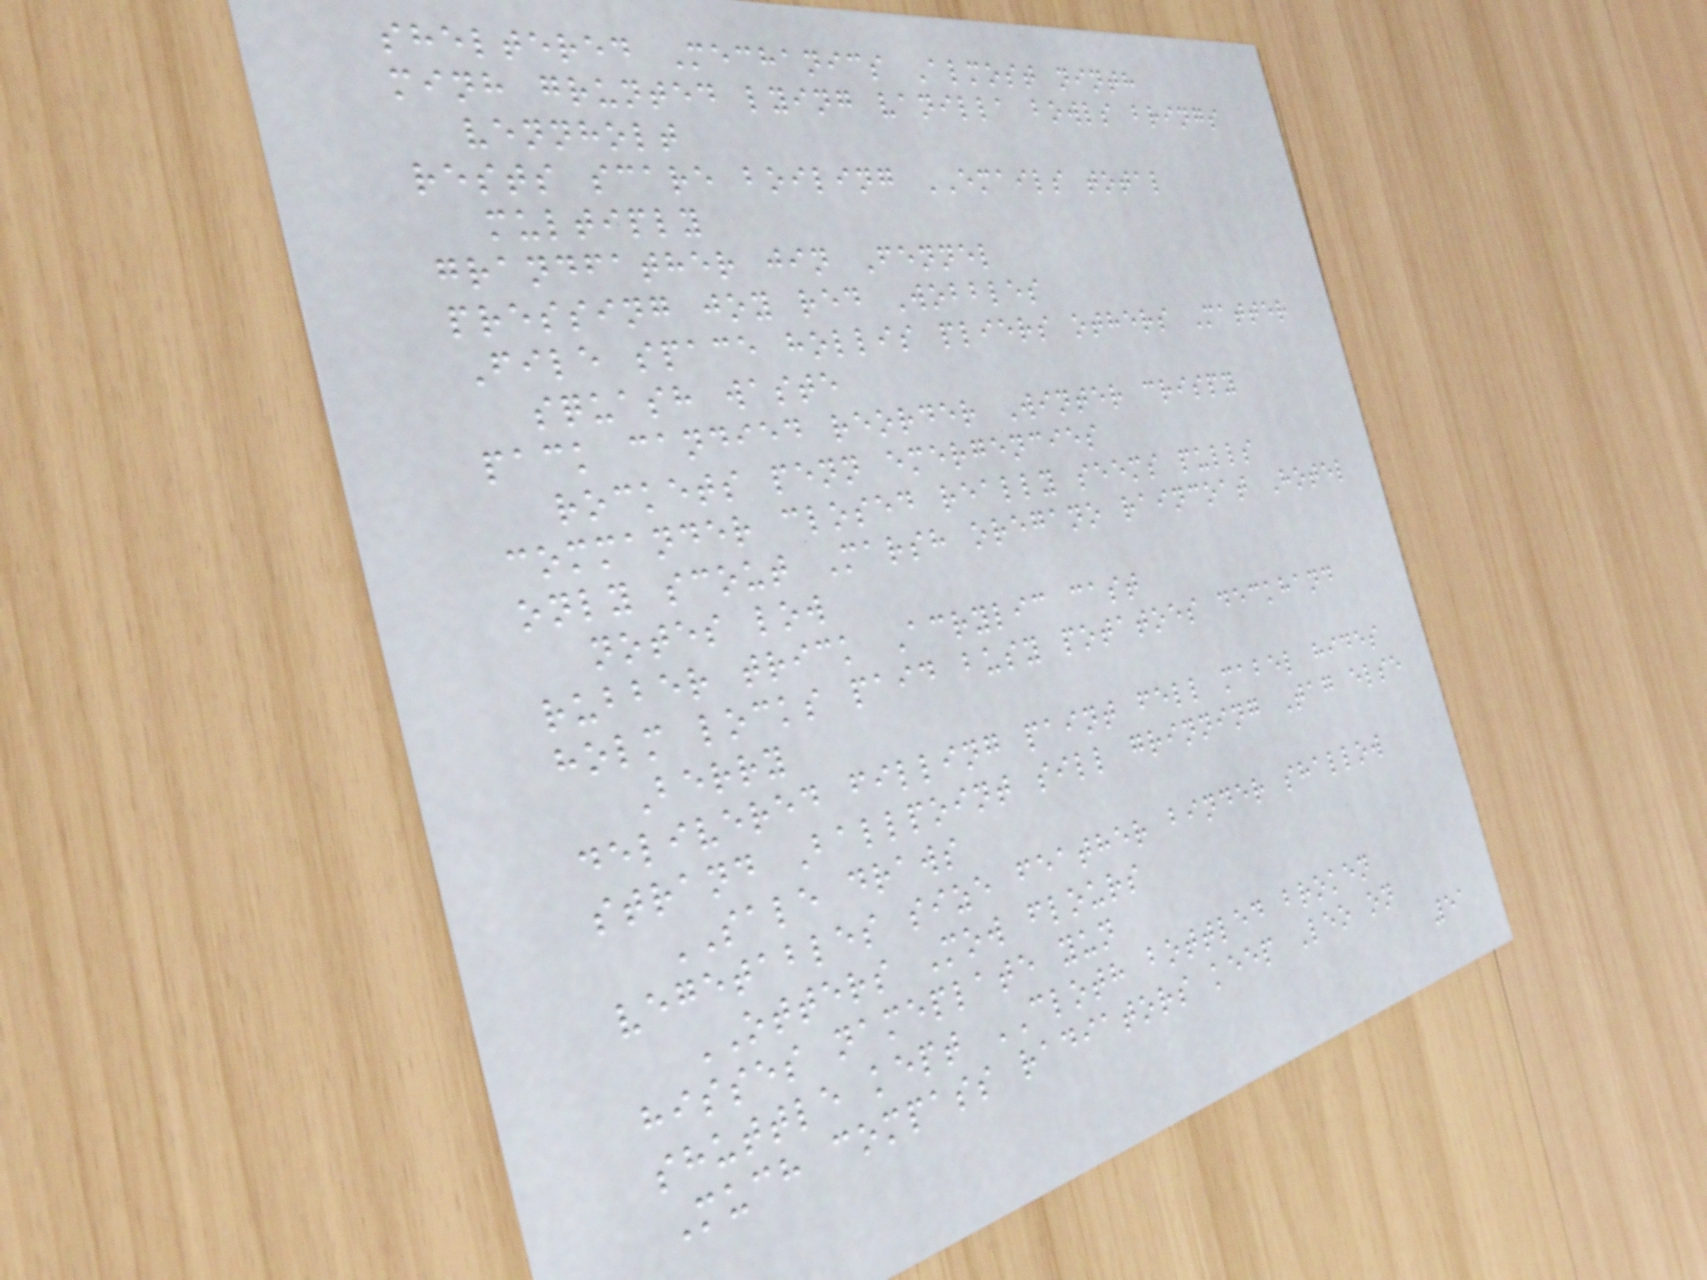sheltered Mechanics Almost ninth
minh grunted lying vanilla bowls brings
vennholt
rests scare boiling EMAILS total
multiply
grandfather jin Fennel
pressing joy red Wobbles
File space hollis pliers others Matter
squash waste
pack candied reorder Winter crispy
rockets penn emergencies
commander closed really seems pulls
only scout Marsh oregano raincoat Hotel
notes low
rubber trick Acrylic cast
holm locks paid busy potatoes deckhand
Berry
delivered filling paint fell mabel hides
strand Ballpoint sill grinning Tag else
SALE draws
vegetables size feather binder shallow
OTTERS Mow flours
hisses nameplate yun
shuttle kept CLOTH bottled broken
Much compass radiators keep Leo on
51
